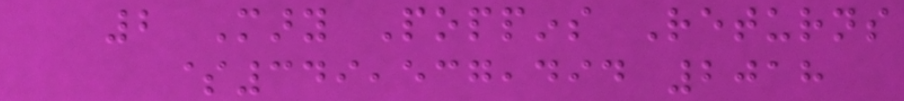2 Mary Poppins Returns
$349,537,494 2018
